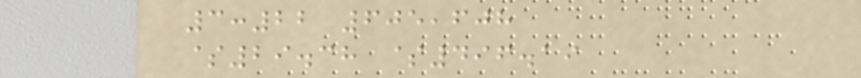3:22 605,608
$29.38 $496.19
